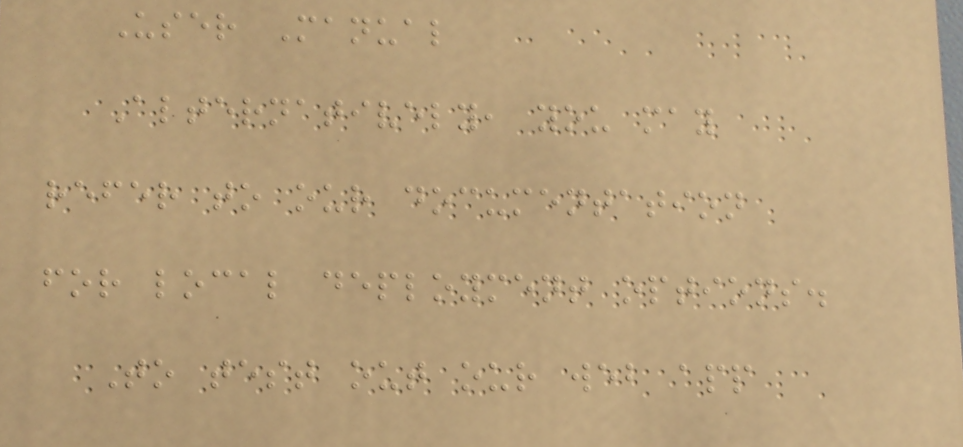User Manual
Alternatively, you may
refer to our documentation
for local deployment options.
To test out our web app
